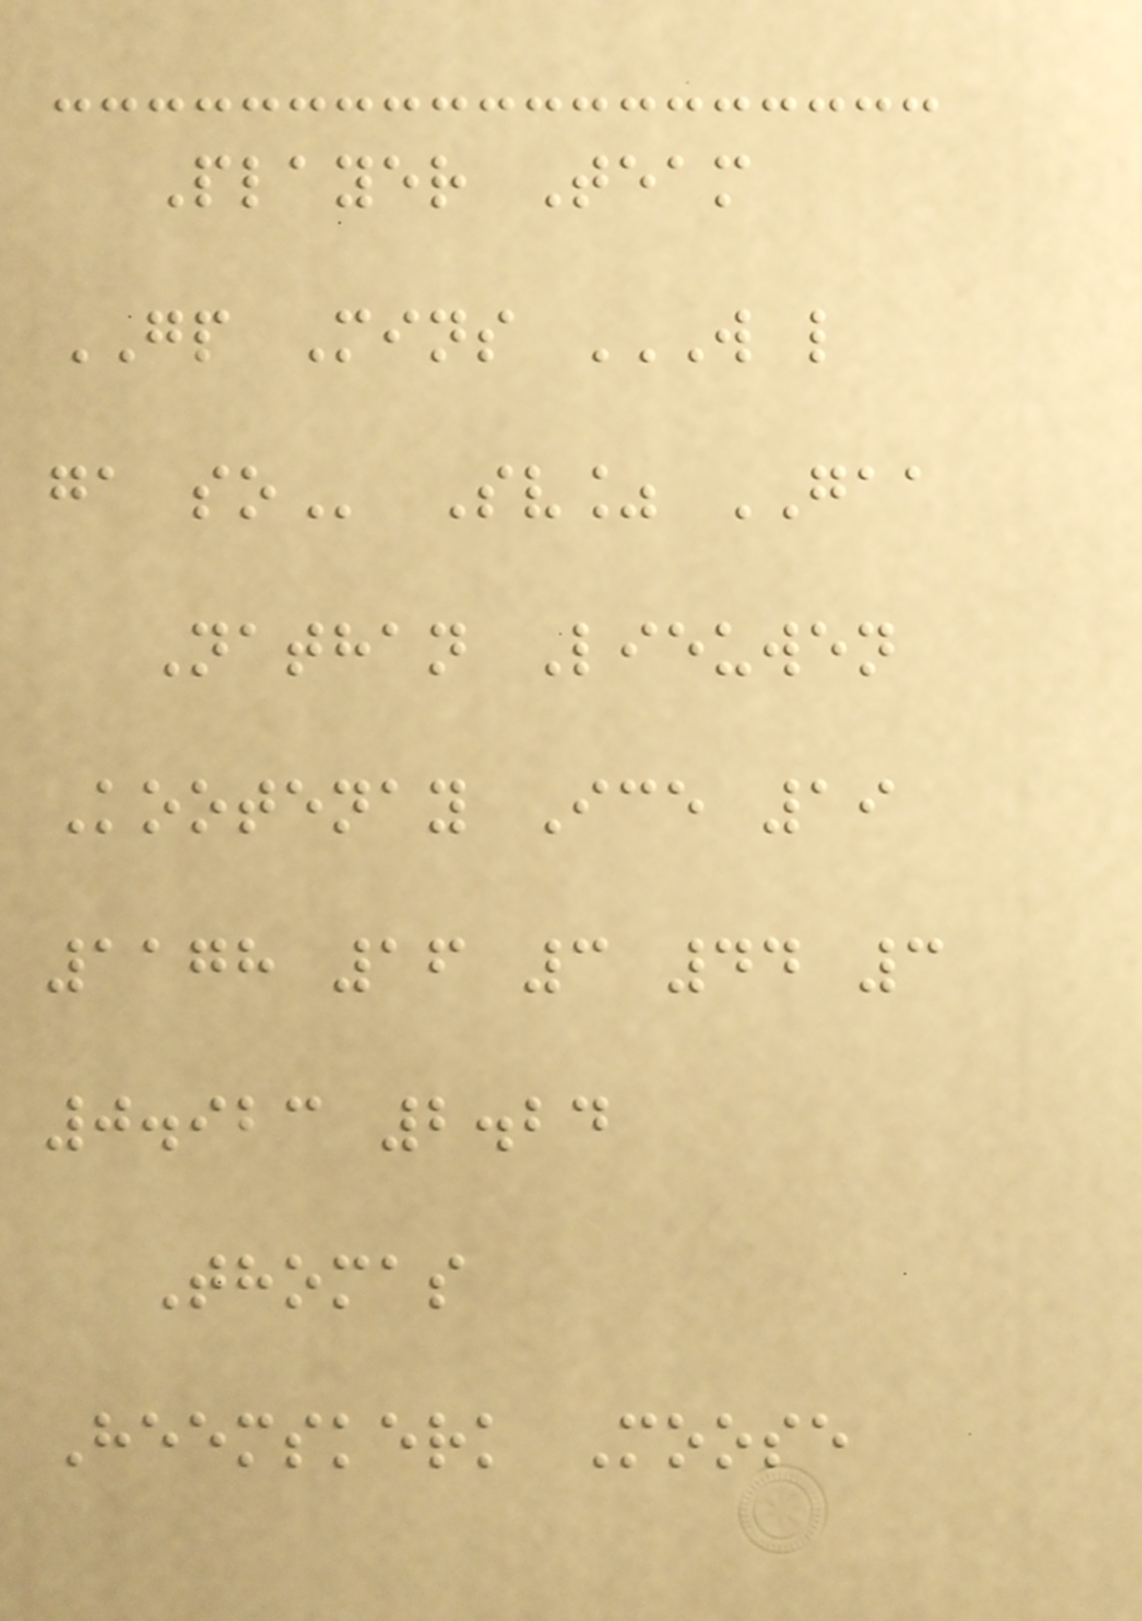Player Team
GP Mins W L
GA SO Sv% GAA
Nathan Lieuwen
Kootenay Ice 19
1178 16 3 44 3
0.923 2.24
Thomas
Heemskerk Moose
